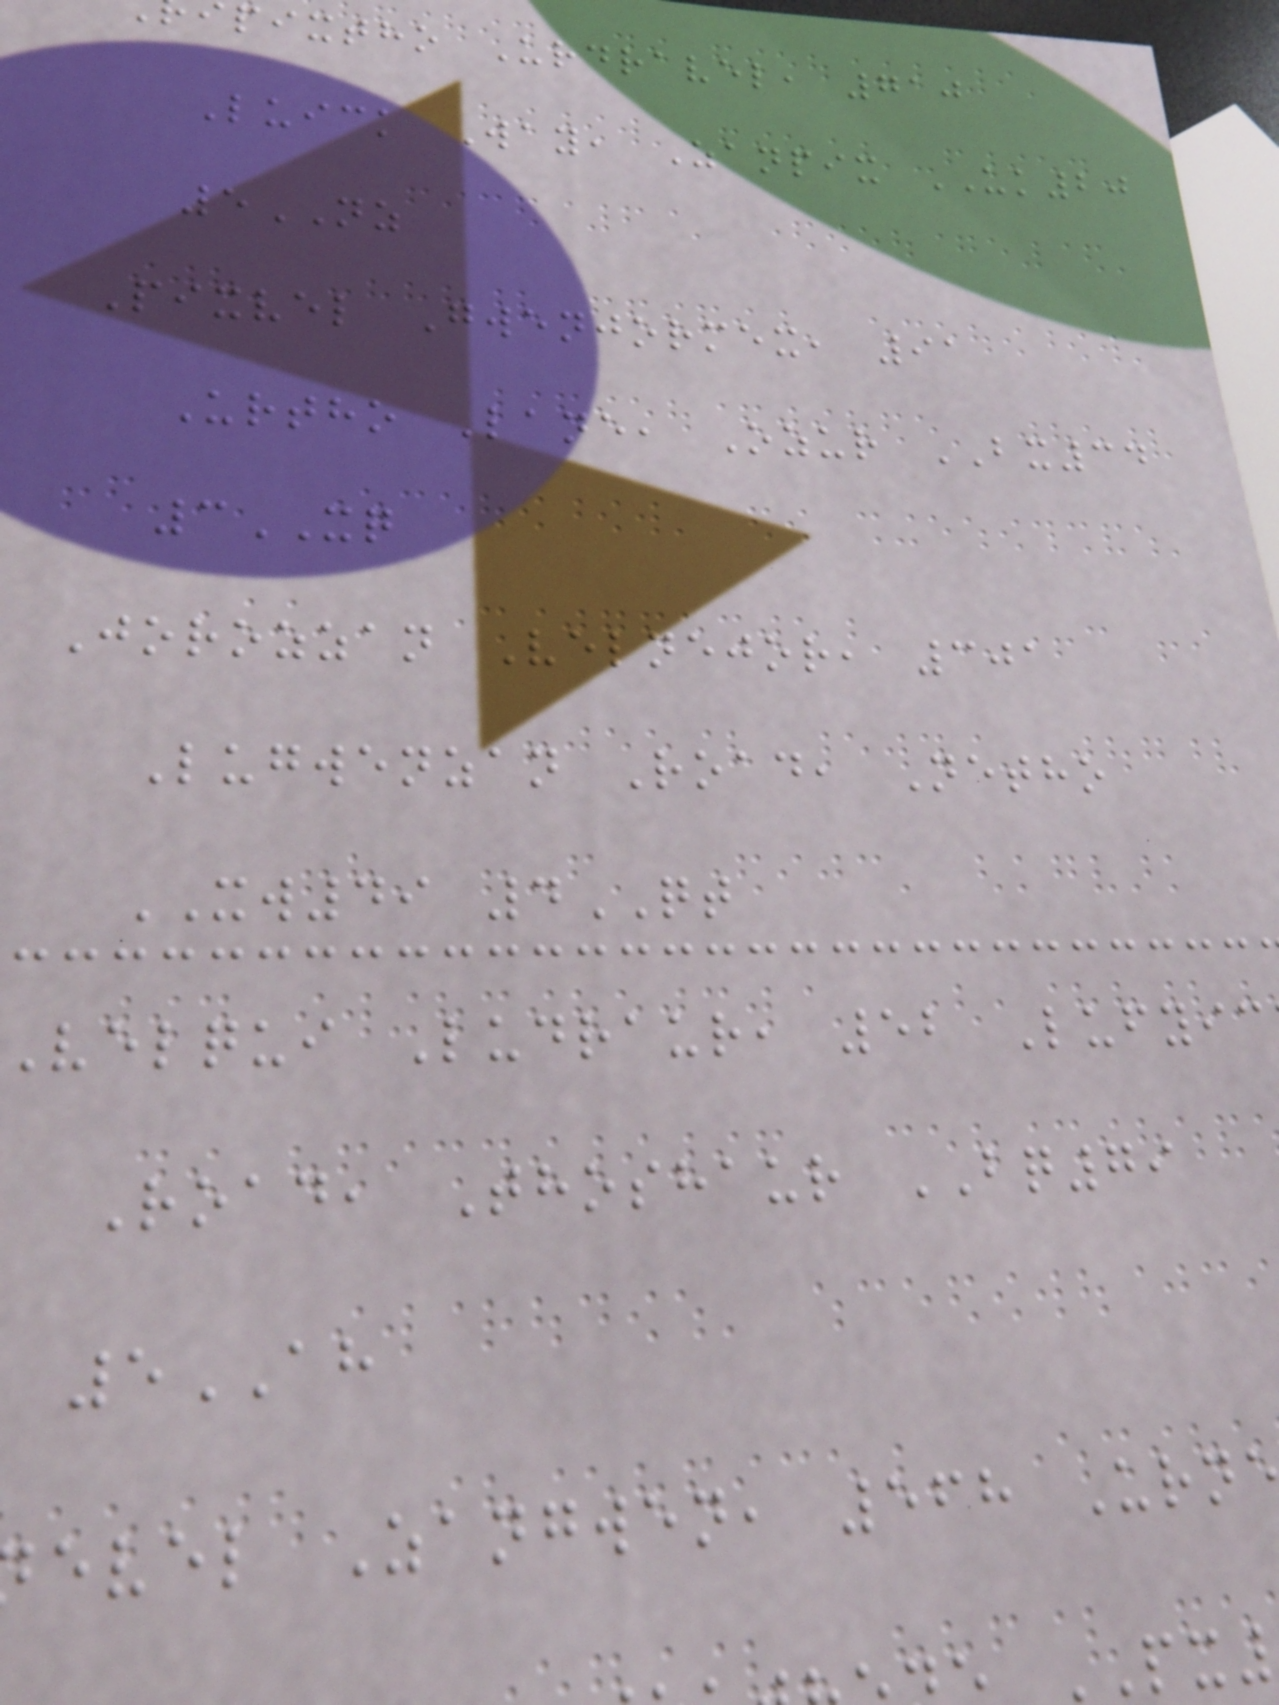pixtho Urdravel, 710
Luick Way, Zanpix UK20
5NZ
Pixvel Gwenjormex, 91
Urtho Lane, Ozur BX34
3XQ
Jorozzan Velnejor, 301
Lugwenzan Road, Netho
XW49 4QT
velqui Ludraur, 52 Lufyic
Road, Thoshaur BQ79
5AH
evel Zangwen, 568 Urn
